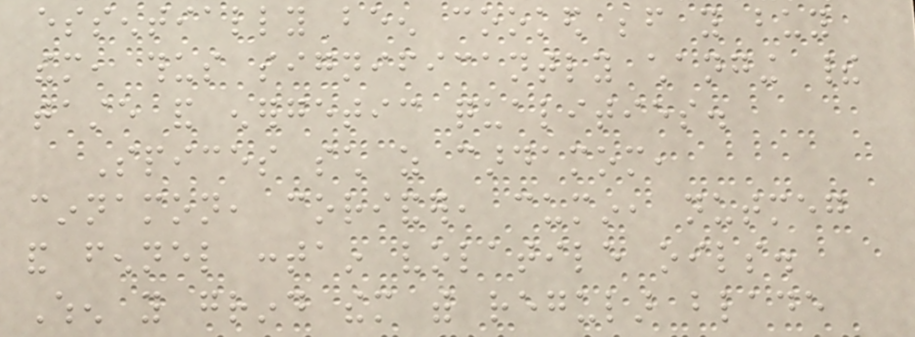essentially been cooked before you buy
them, thus significantly changing their
taste and energetic qualities.
Spices such as cardamom,
cinnamon, coriander, cumin, nutmeg
and fennel contain volatile oils.
When you grind them with regular blade
